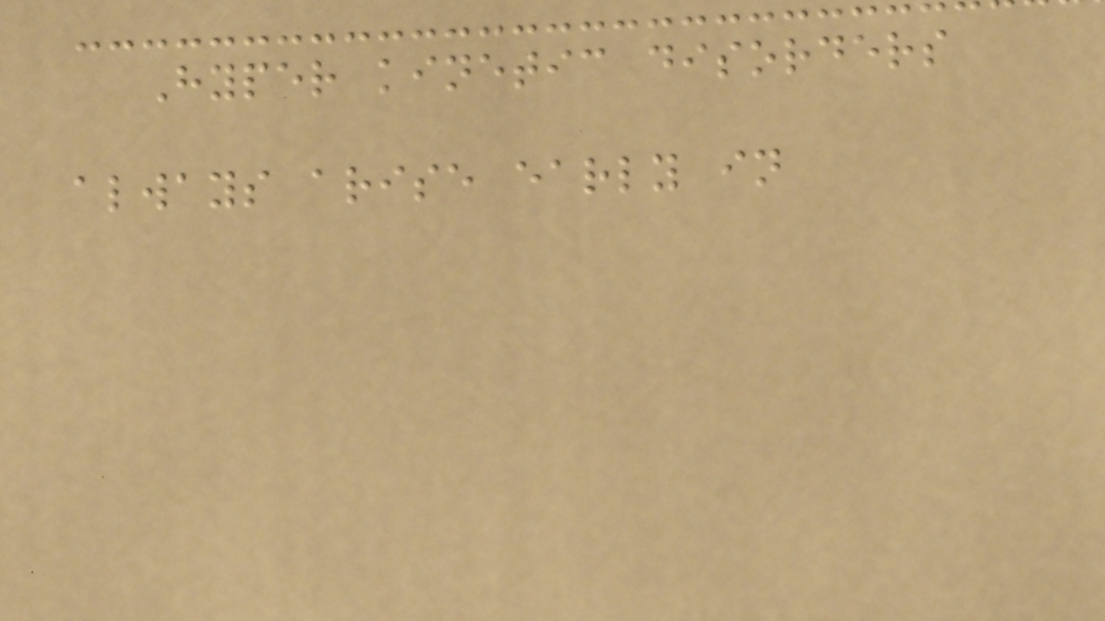Hyper kinetic disorders
always arise early in
